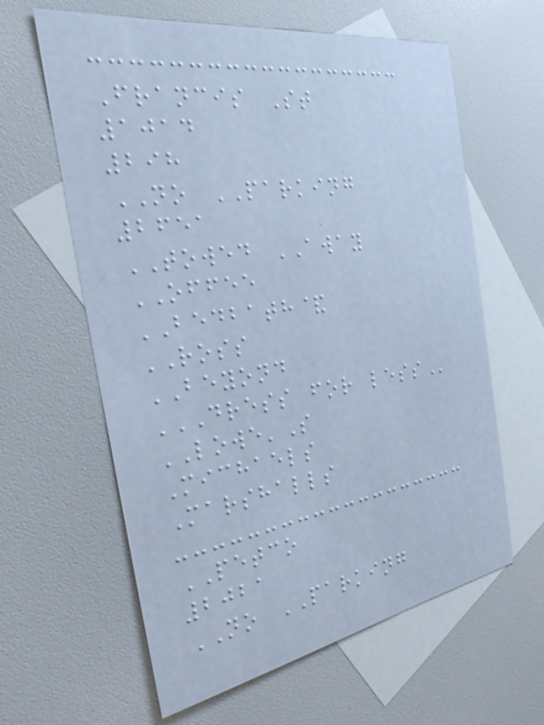Francis St
1014
298
NO PARKING
2651
TOWED AWAY
OFFEE
BEDBATH&
ROSS
BEYOND
DRESS FOR LESS
LOWE'S
Michaels
Marshalls
PETCO
2021
NO PARKING
